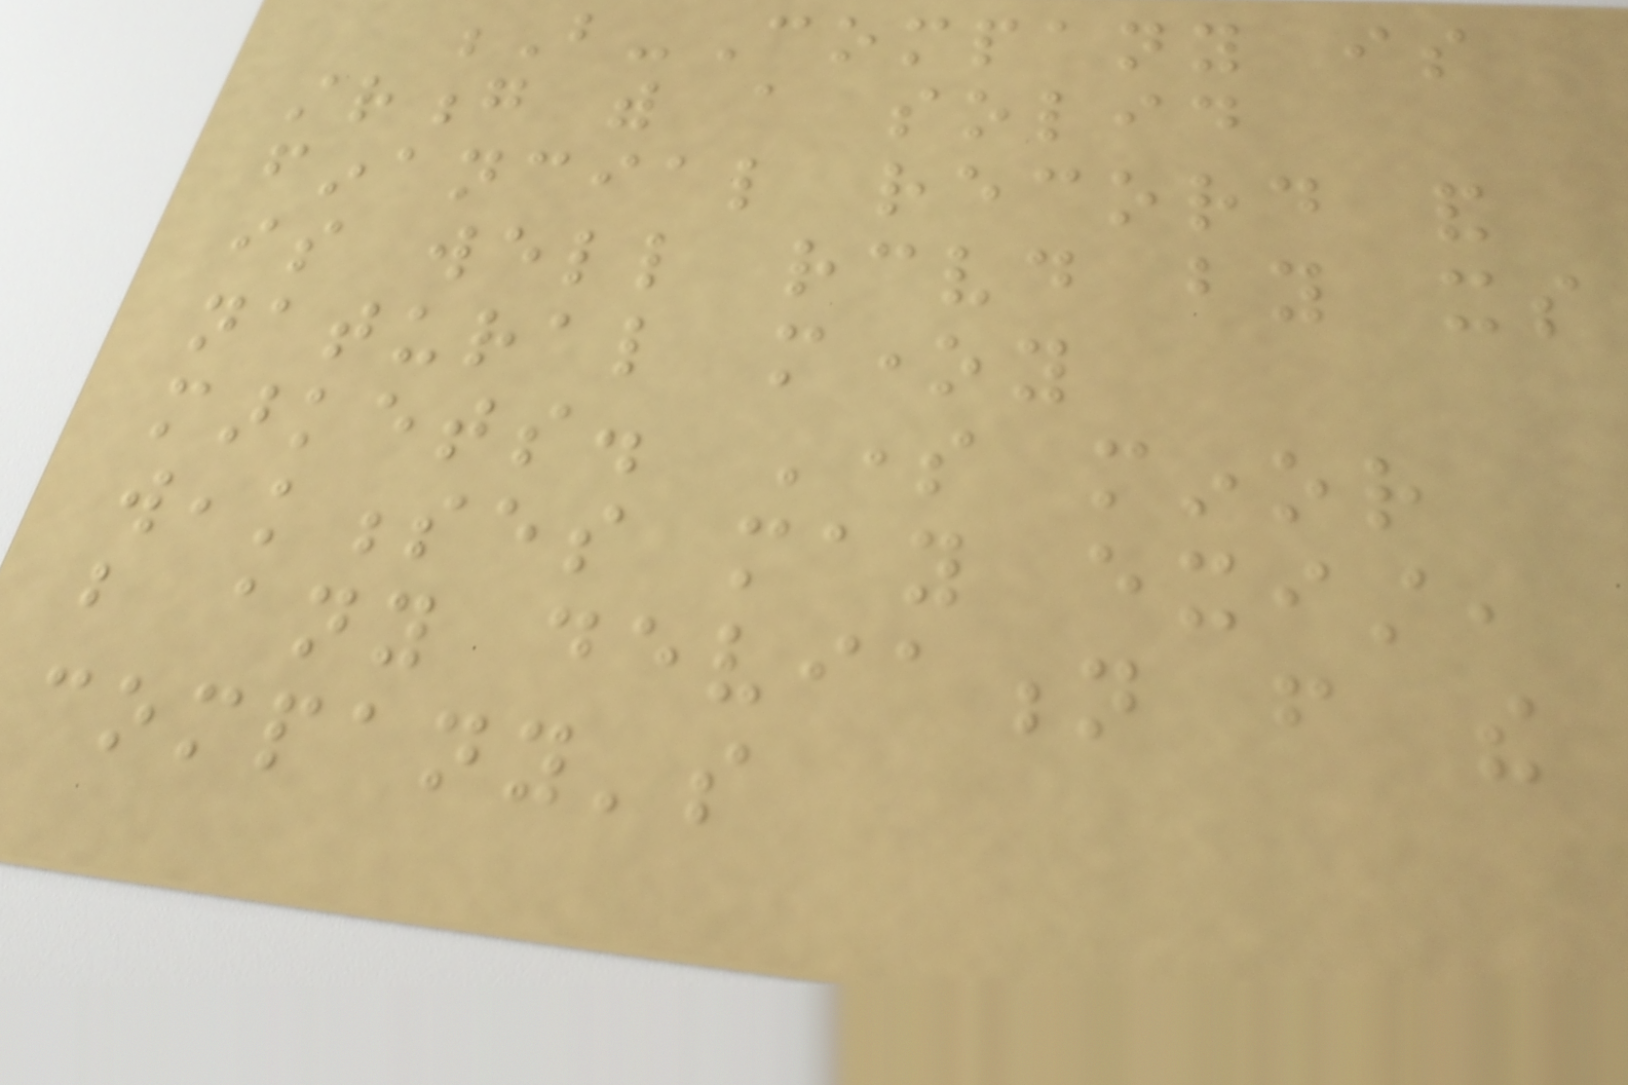B-Company is
strong with a solid
financial record and
is well received by its
natural money
markets. Some minor
weaknesses may exist,
but any deviation from the
company's
